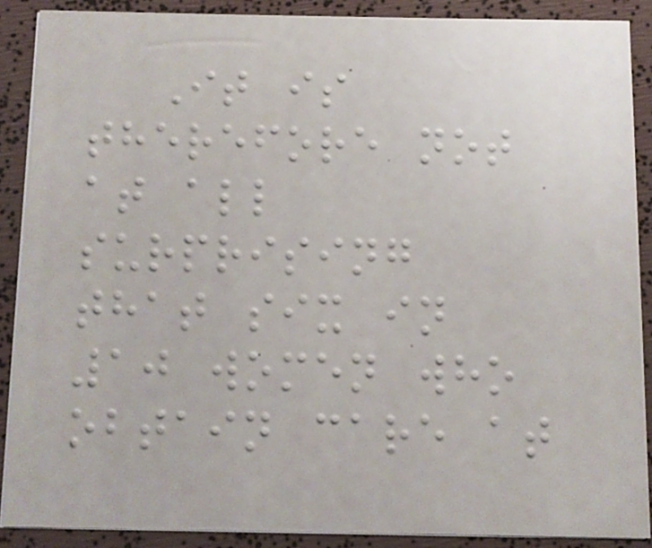It is
therefore not
at all
surprising
that six in
10 women who
obtain care at
